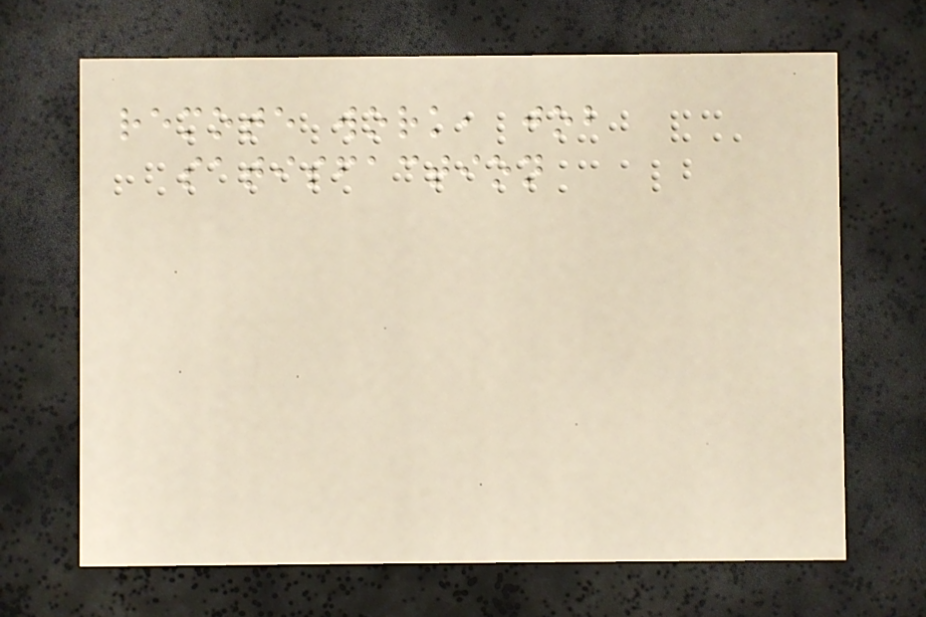remote work, job
satisfaction
